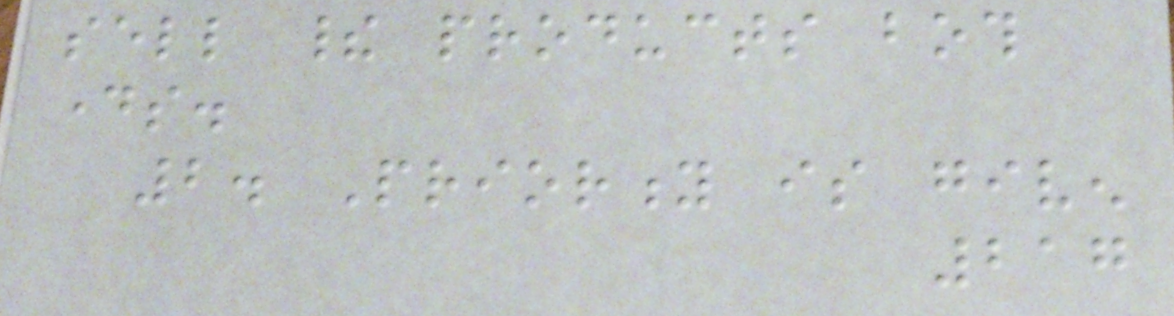sell their products both
days.
2. Priority is given
217
